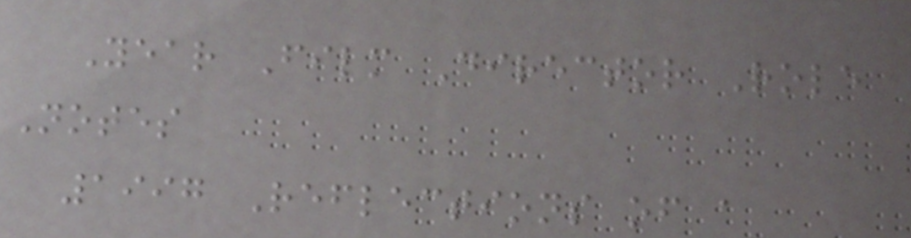Year Film Director Role
Notes
1997 Reflections of a
